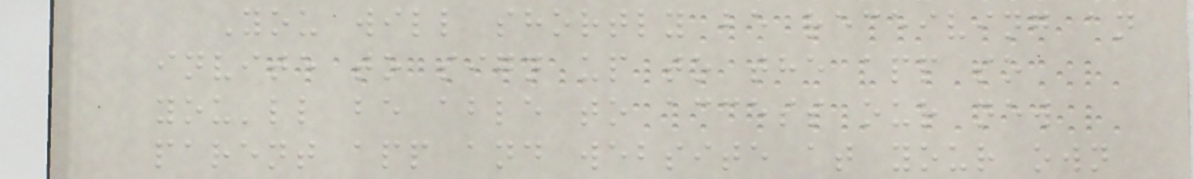You will shortly be receiving an
invite to sign up to the app so
you'll be able to access our new
parent app and website at your own
